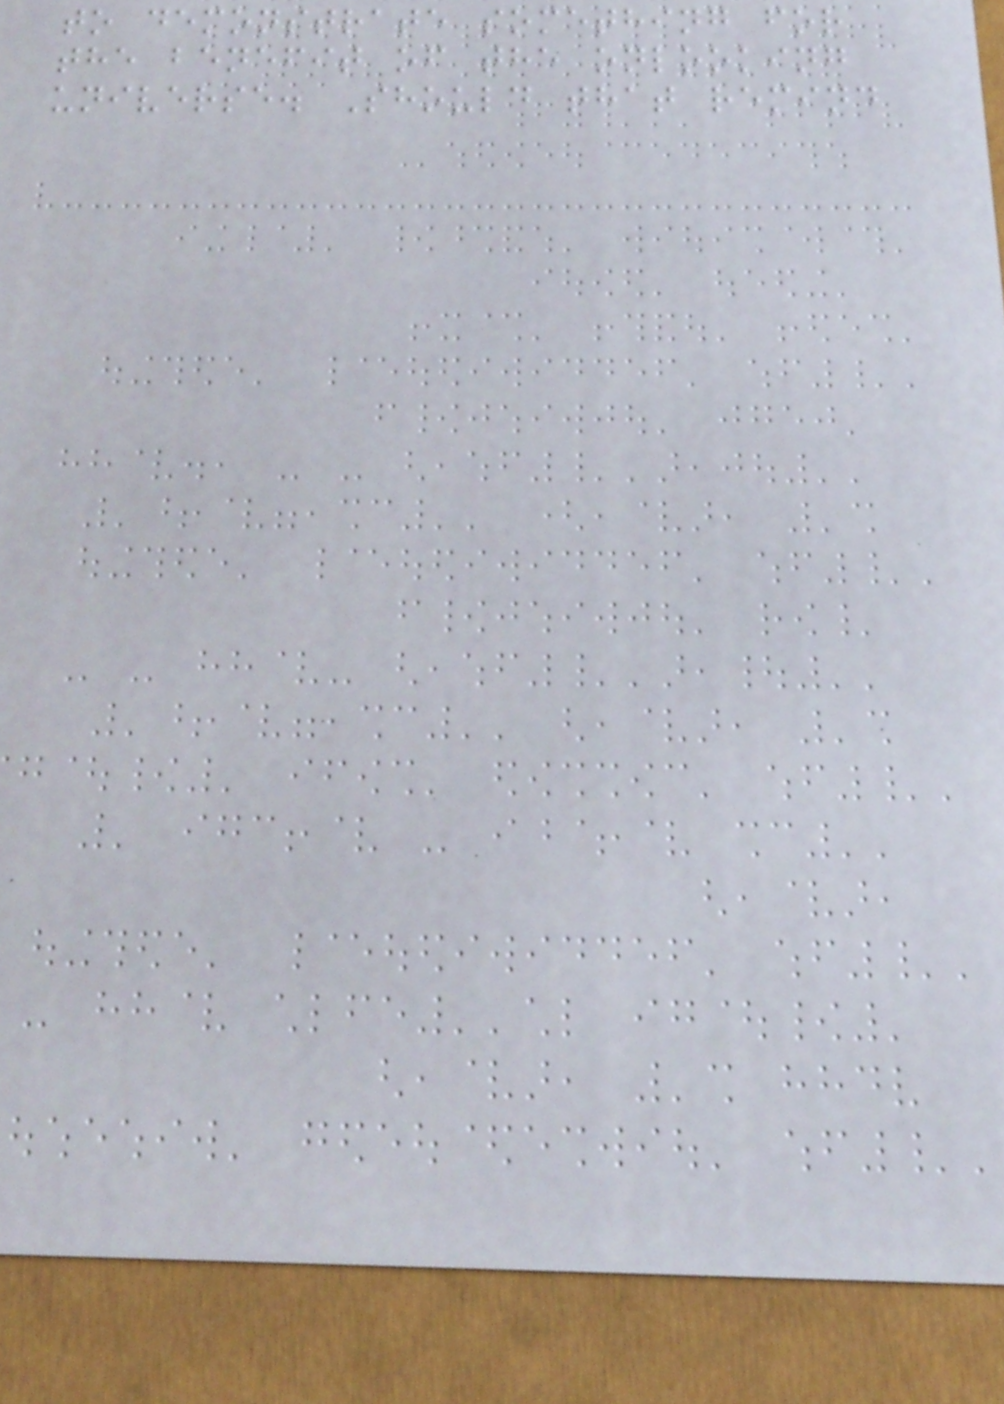to demonstrate something for
the benefit of the onlooking
universe. Should that remind
